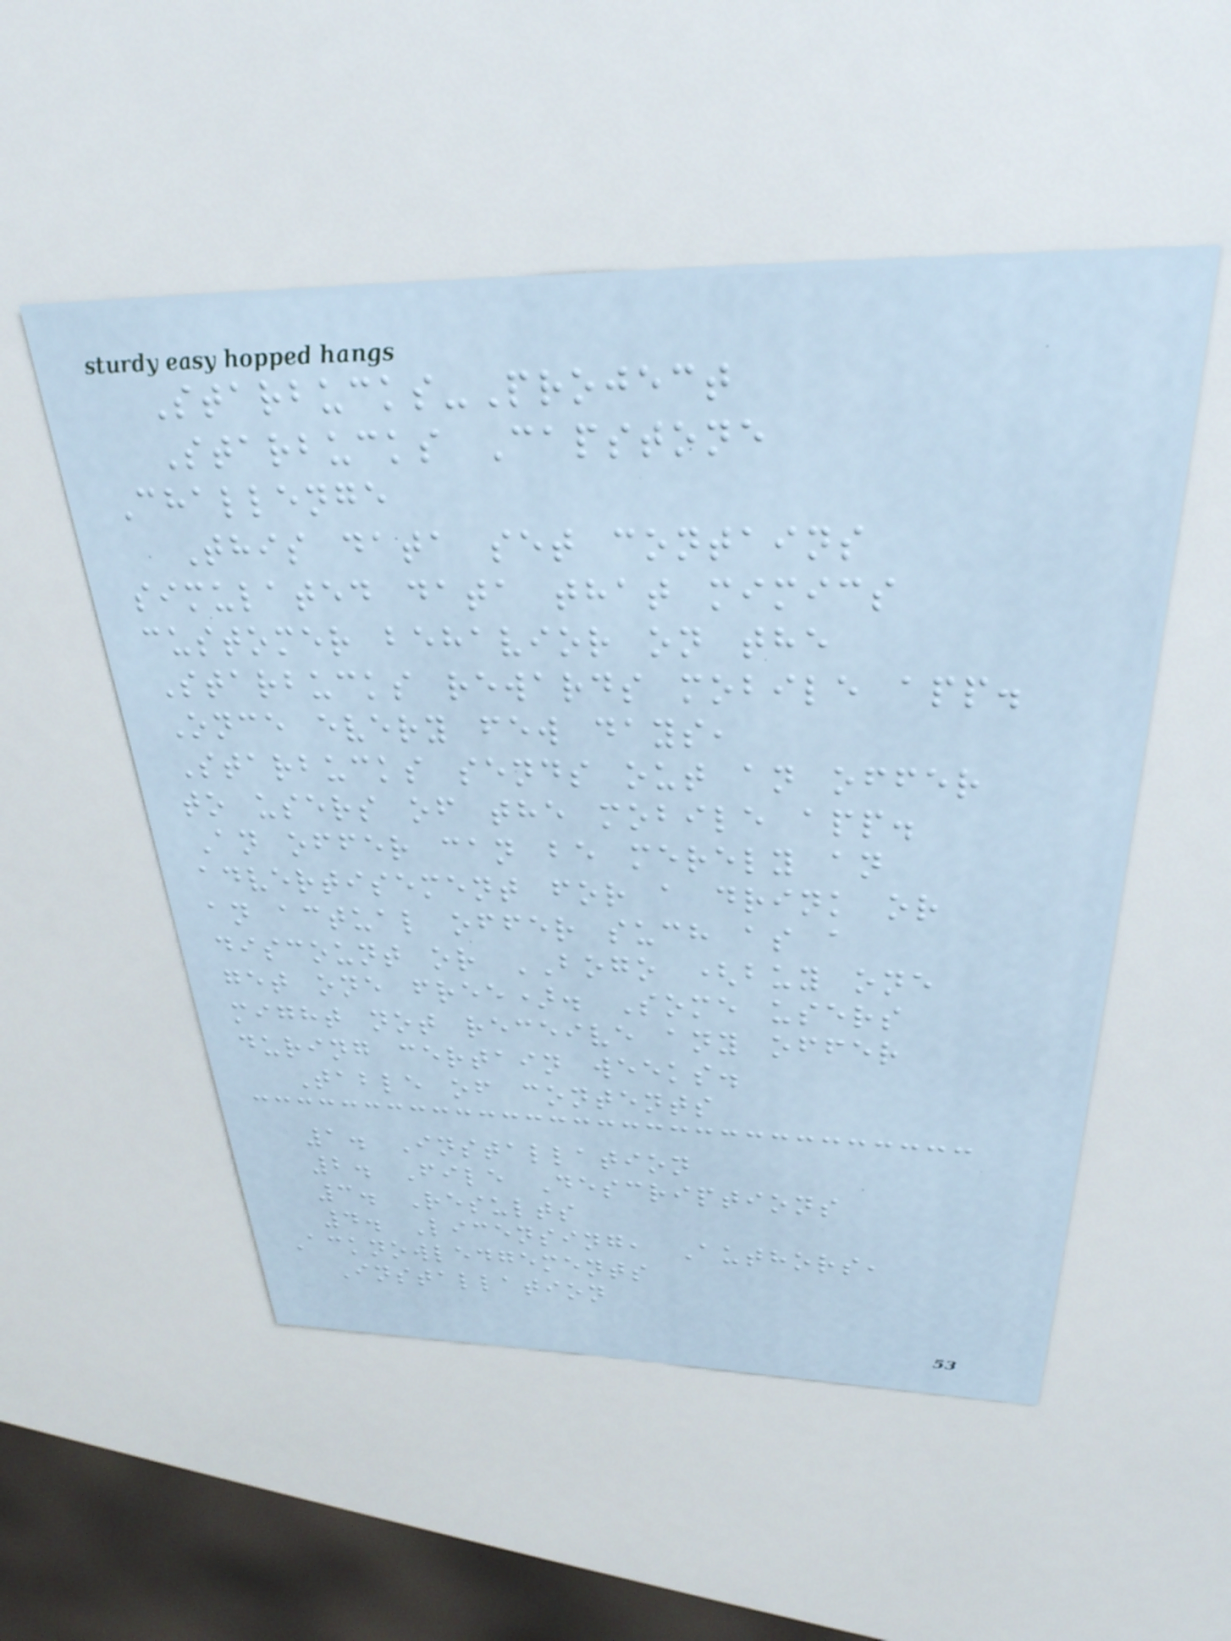Starbucks-Project
Starbucks Capstone
Challenge
This data set contains
simulated data that mimics
customer behavior on the
Starbucks rewards mobile app.
Once every few days,
Starbucks sends out an offer
to users of the mobile app.
An offer can be merely an
advertisement for a drink or
an actual offer such as a
discount or BOGO (buy one
get one free). Some users
might not receive any offer
during certain weeks.
Table of contents
1. Installation
2. File Descriptions
3. Results
4. Licensing, Authors,
Acknowledgements
Installation
